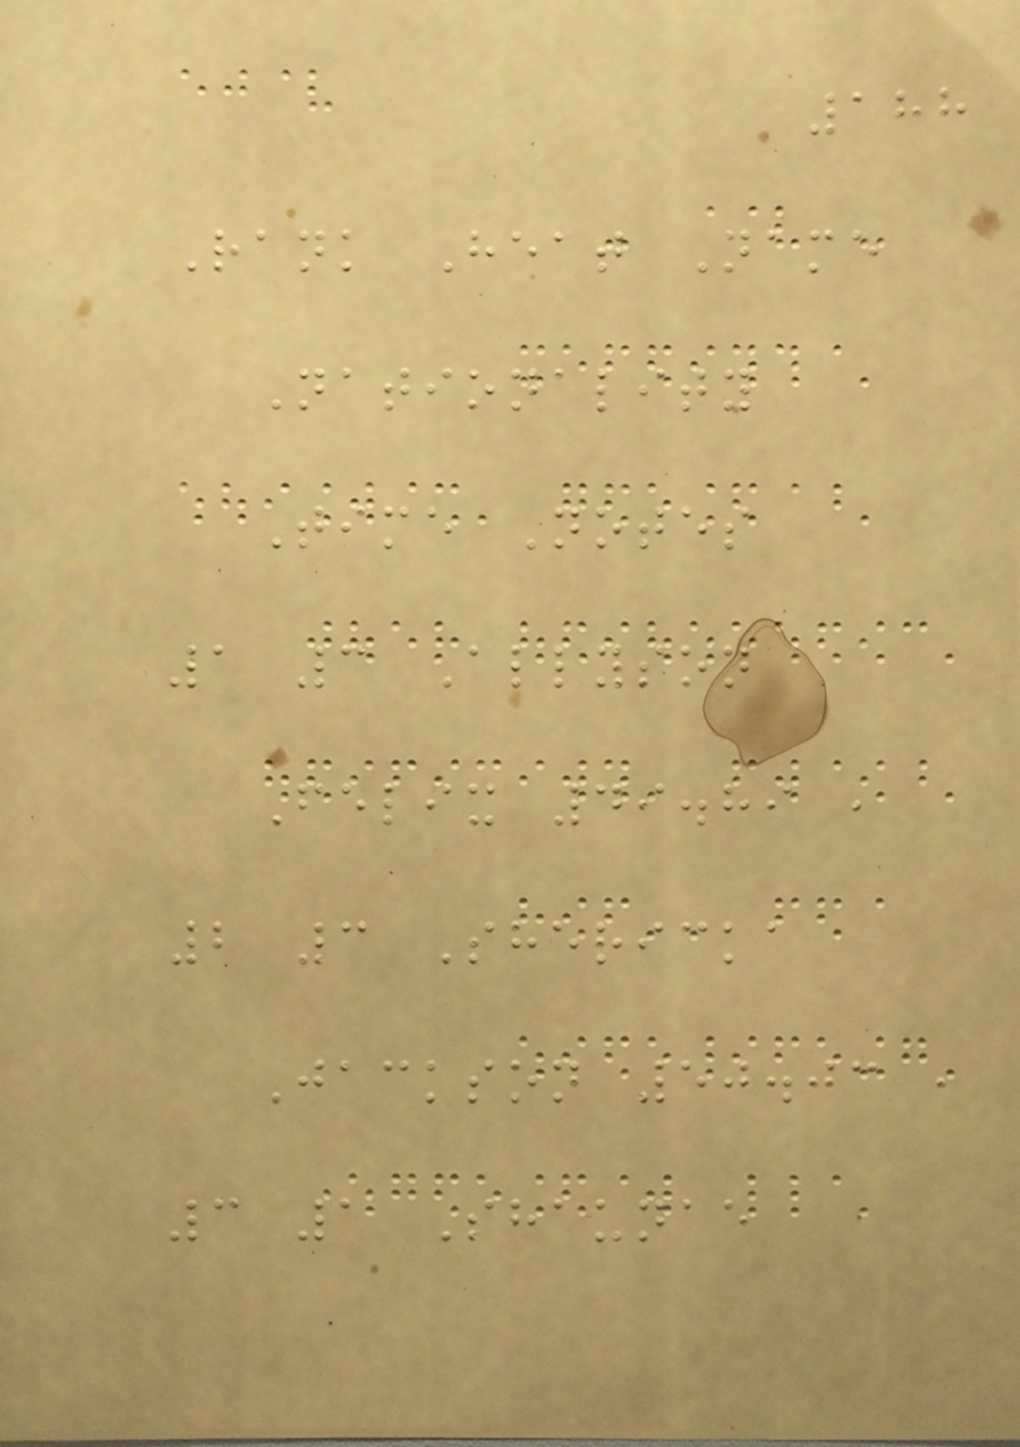188
Rank Heat Name
Nationality
Time Notes
1 3 Allyson
Felix 49.89 ,
2 3 Shericka
Jackson 50.03 ,
3 1 Shaunae
